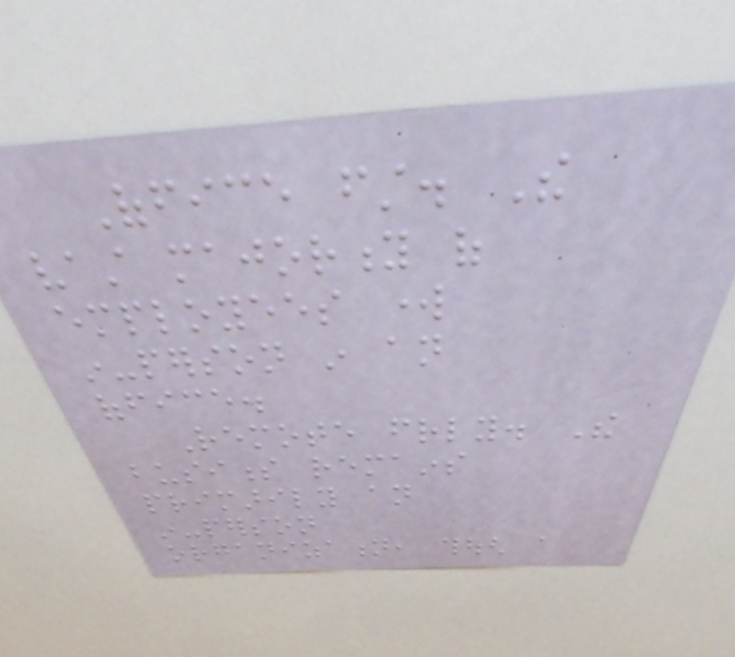Office first. The
vast majority of
employees work
in-person in an
office.
Remote friendly. The
business remains
primarily an
in-person
organization, though a
